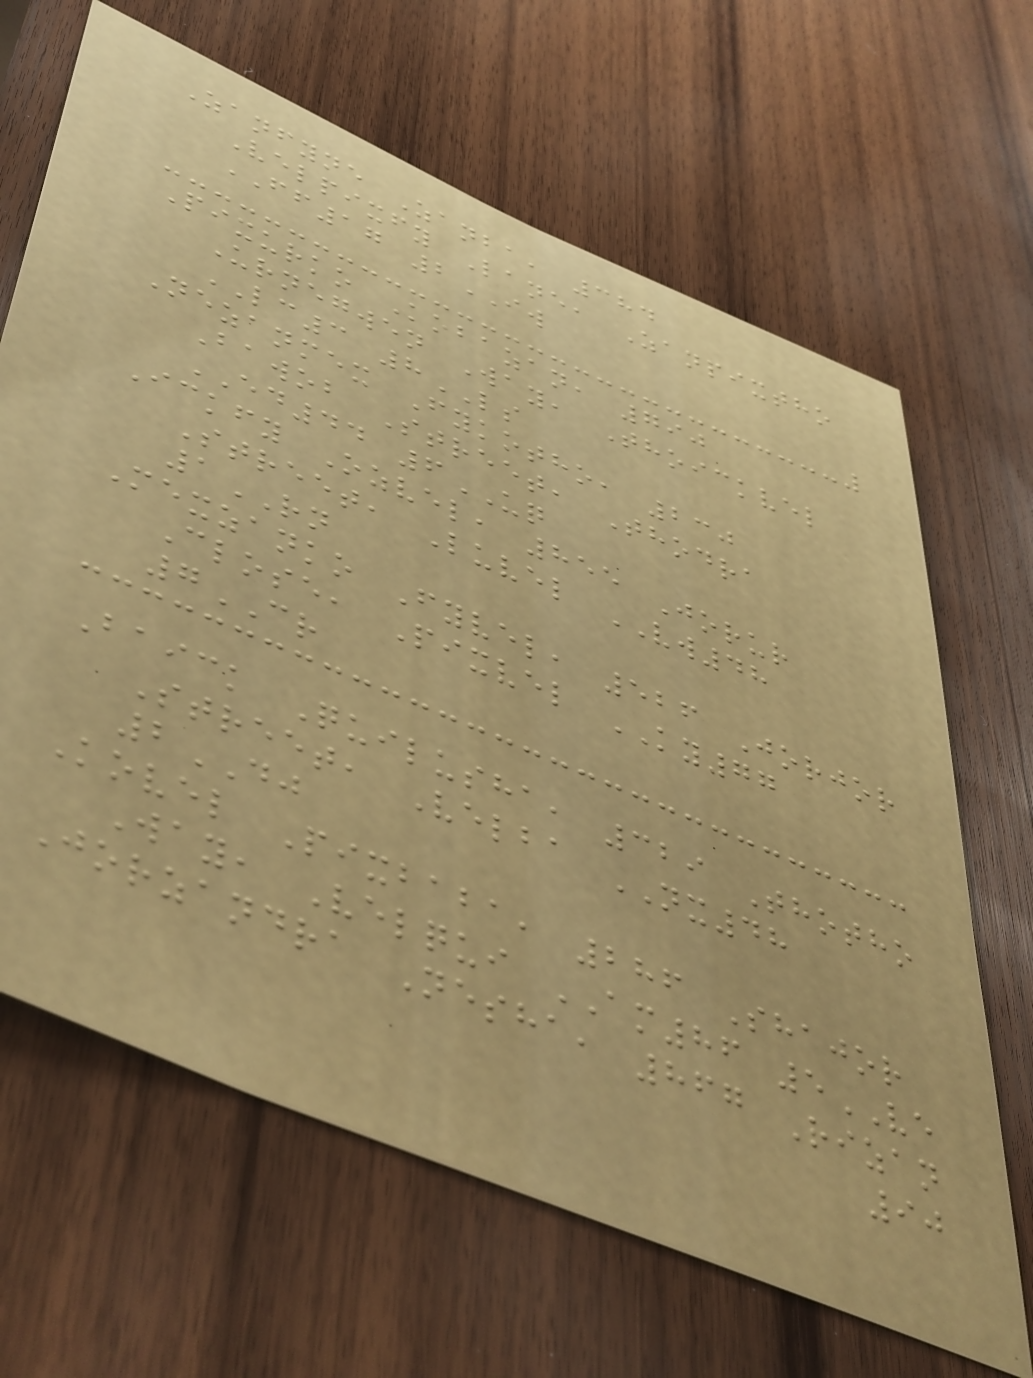Zanfyne Zanba, 384
Velpixfy Lane, Zanpixtho
FF17 2IW
Pixurko Kobazan, 790
Urnegwen Way, Thoickvel
LC3 8LS
Nezanmex Fykotho, 230
Bawob Street, Thodra
ED44 6UQ
Ickfy Ozvel, 855 Jorur
Street, Luvel VW48
1RN
Mexzanko Fyvel, 526 Jorjor
Close, Pixvel KY77
7CR
Baick Quilusha, 329 Thotho
Street, Velba NX48
2DJ
Kovel Pixbaba, 286 Shajor
Way, Velqui AM86 5VE
Jorzandra Nesha, 867 Rizan
90
